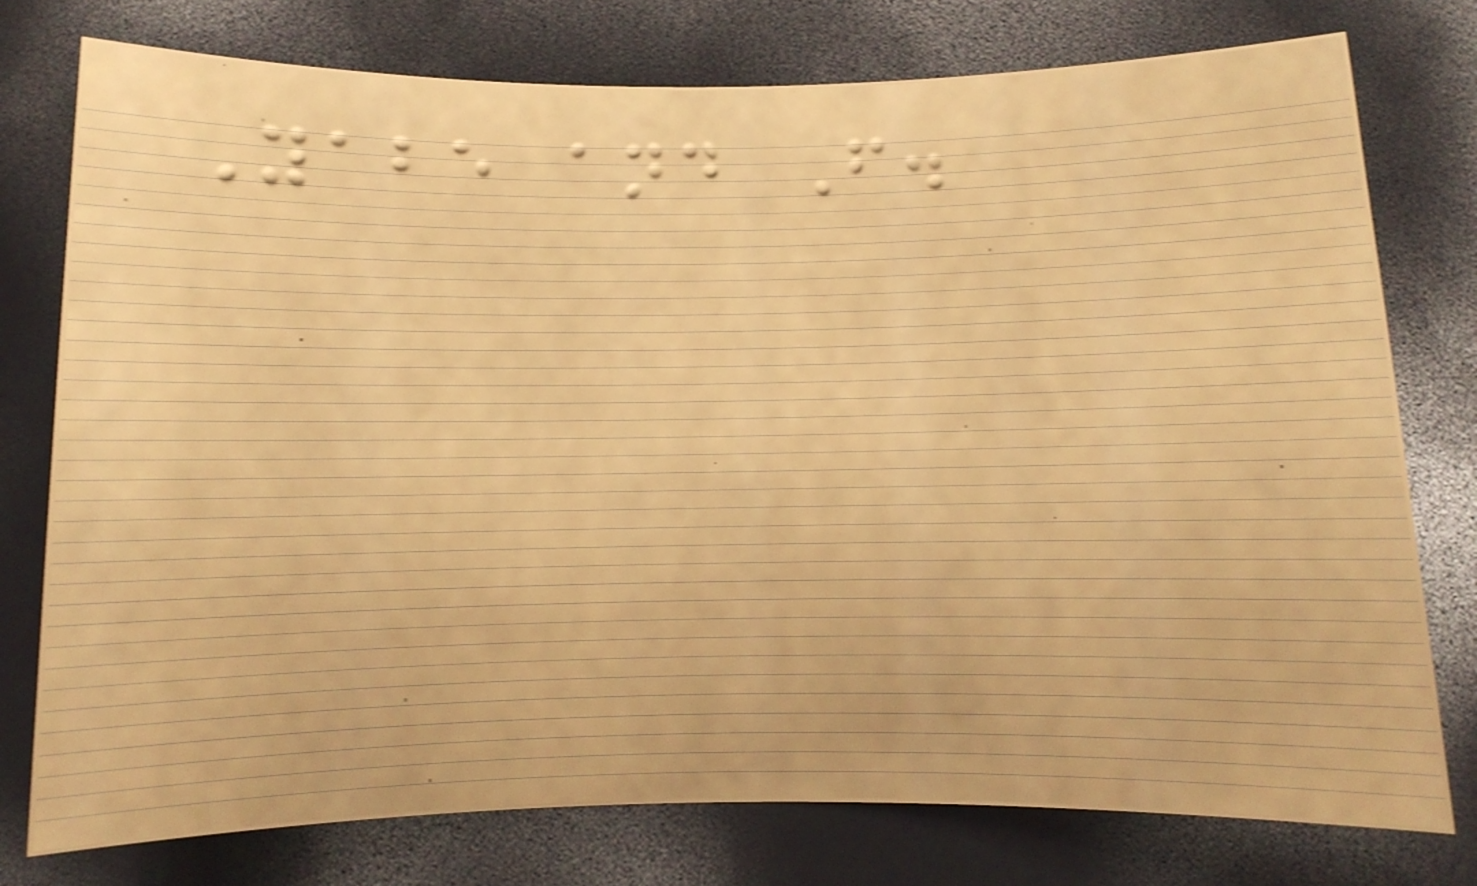Yabe and F.
